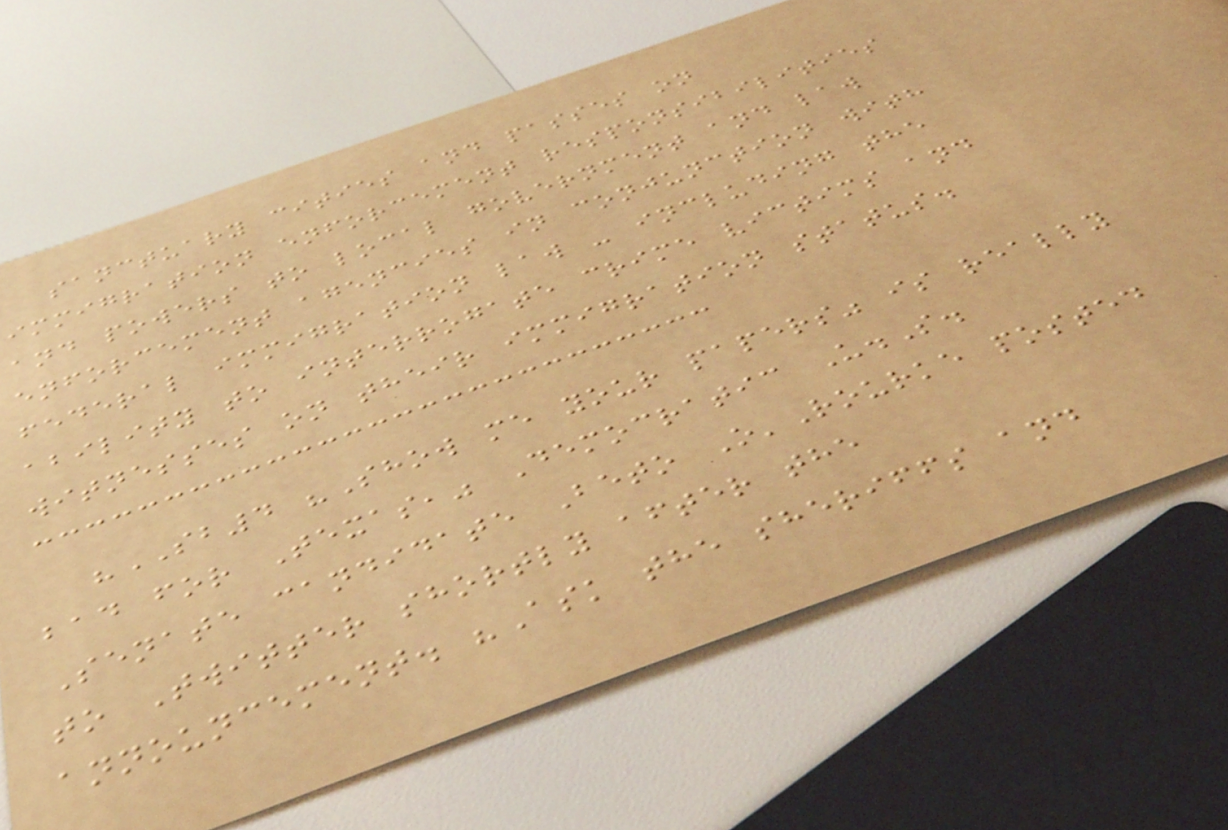sanctuary cities and passes on
immigration enforcement responsibilities
and powers to local government and law
enforcement agencies in conjunction with
federal immigration law - including the
ability to interrogate crime victims and
witnesses on their immigration status.
"SB4 "Show me your papers" is really
bad for Texas," Democratic U.S.
Senate candidate Beto O'Rourke posted
to Twitter shortly after the
announcement. "Ask the sheriffs and
